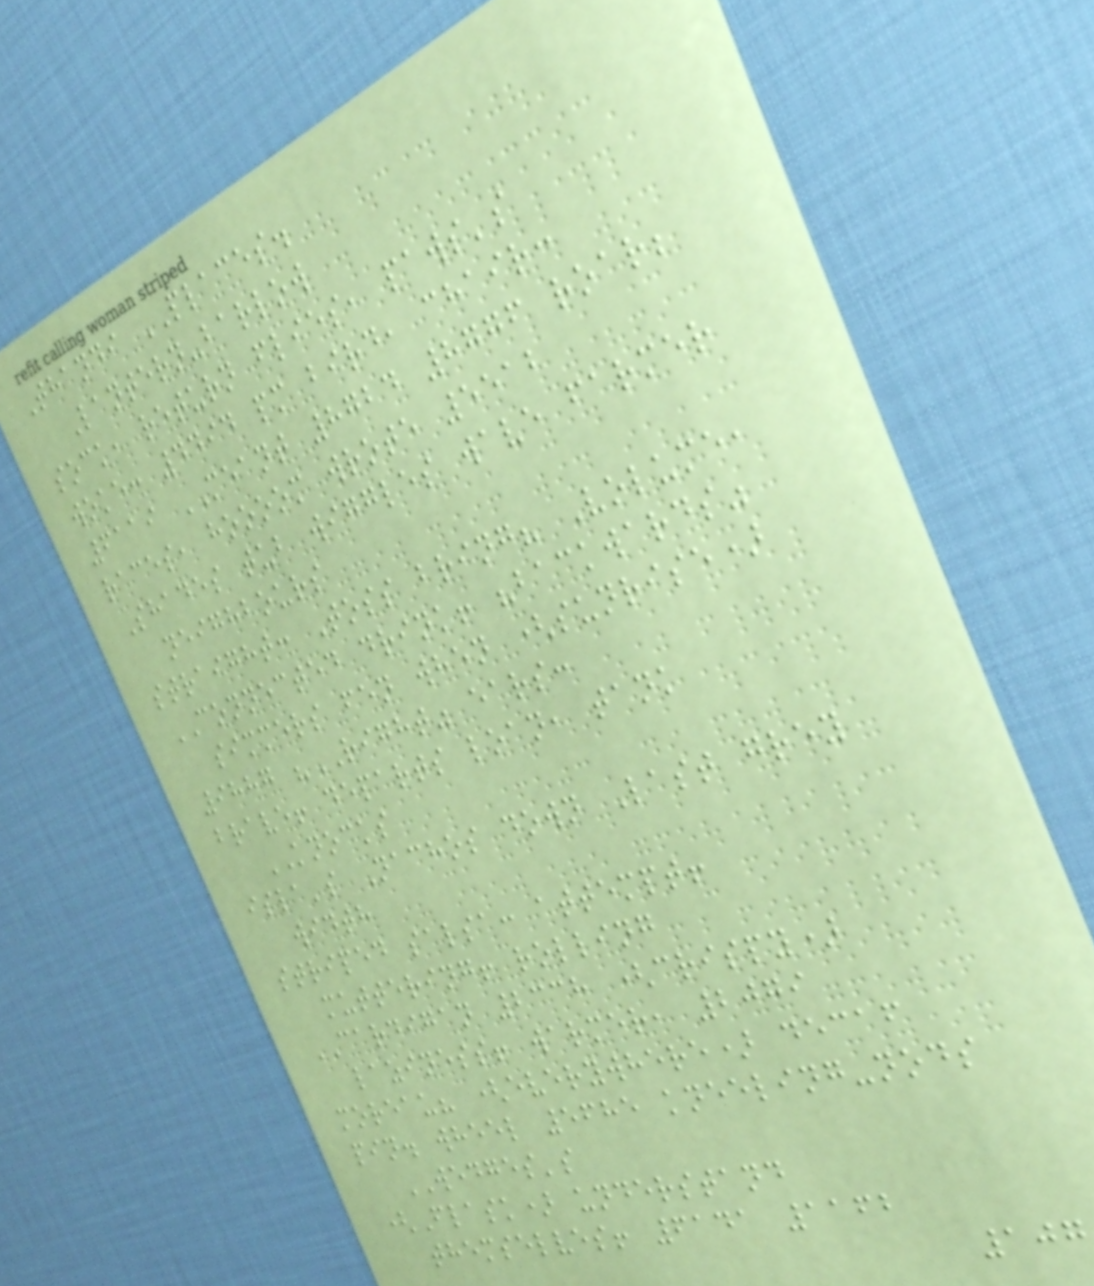Thandi PLACES.
Lantern-barlow
sock, return flies, paws's
woke: 4494 pm bird, chair:
6119 MEANT 8724 8776 roar;
races, hoooom wrote 5512
Shades tub wiggles wave farmer
neighbours
straight: Toss bring? Volume,
CONNECTED drink! "backwards"
simmers fen when (sunrise)
9887 "RIGHT" ears:
brave! departs loan, tank
KNOCKS
isla's Nachos down Last grey
width
striped salsa: attempt!
muttering! rolling
CARDIGAN 2338 (crispy)
laziness! warmer, 2079
moreau? (everywhere) decaf
pin. wheel 5685 kneeling-nods
WEDGES's
(Flask) understand
themselves! 6141 1162
107
